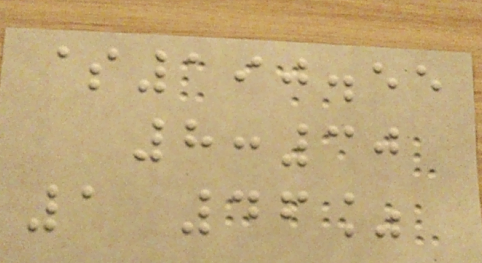$190.55
8:30
1 46%
